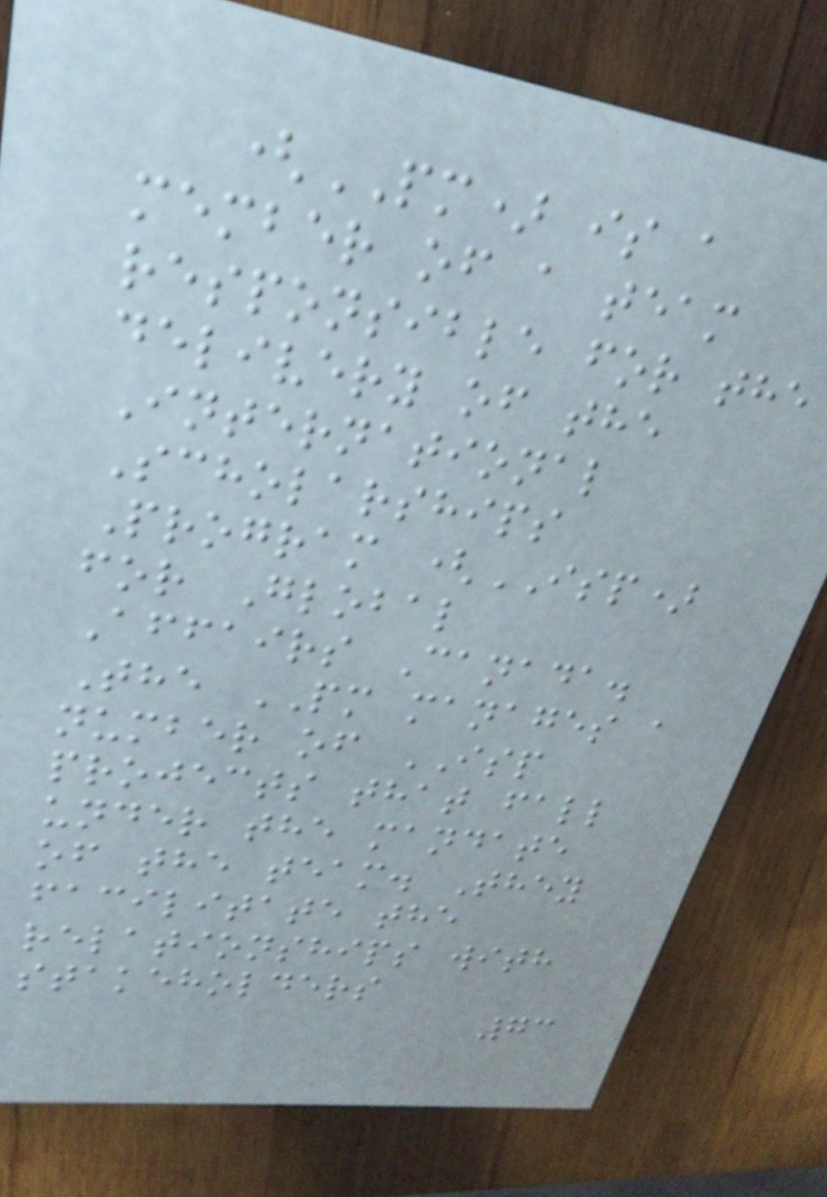(PM) is a
member of a team
responsible for the
delivery of the
International
Scholarships
Program (ISP)
for Global
Affairs Canada.
The PM manages a
number of ISP
projects that fall
under the mandate
of the team. They
facilitate the
relationships with
stakeholders
73
